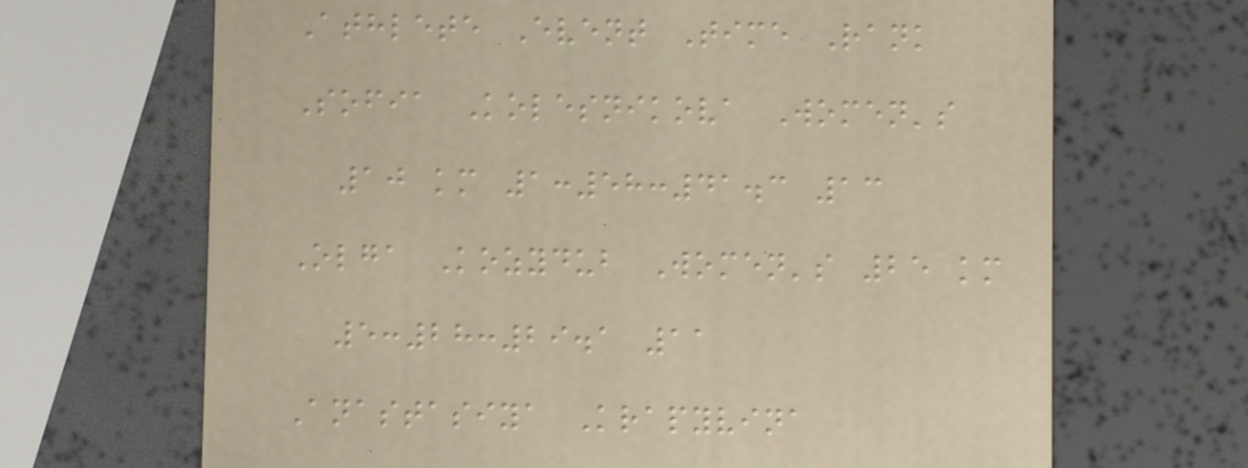Athlete Event Time Rank
Sofia Kolesnikova Women's
10 km 1:58:41.3 13
Olga Kozydub Women's 25 km
5:28:29.1 11
Anastasiya Krapyvina
